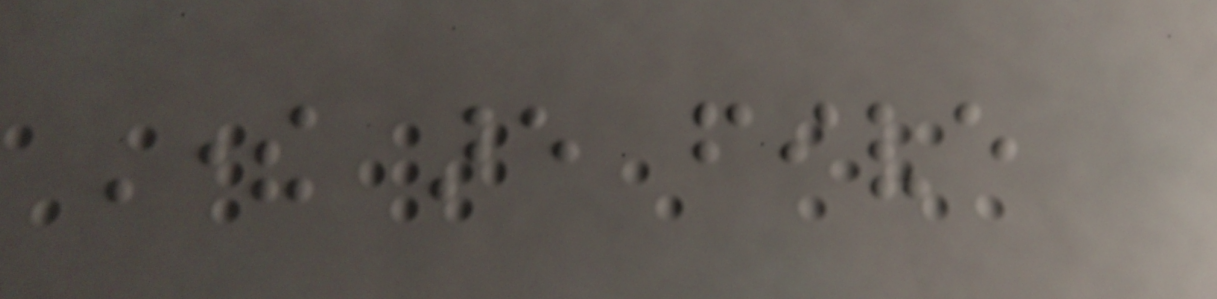There are five
